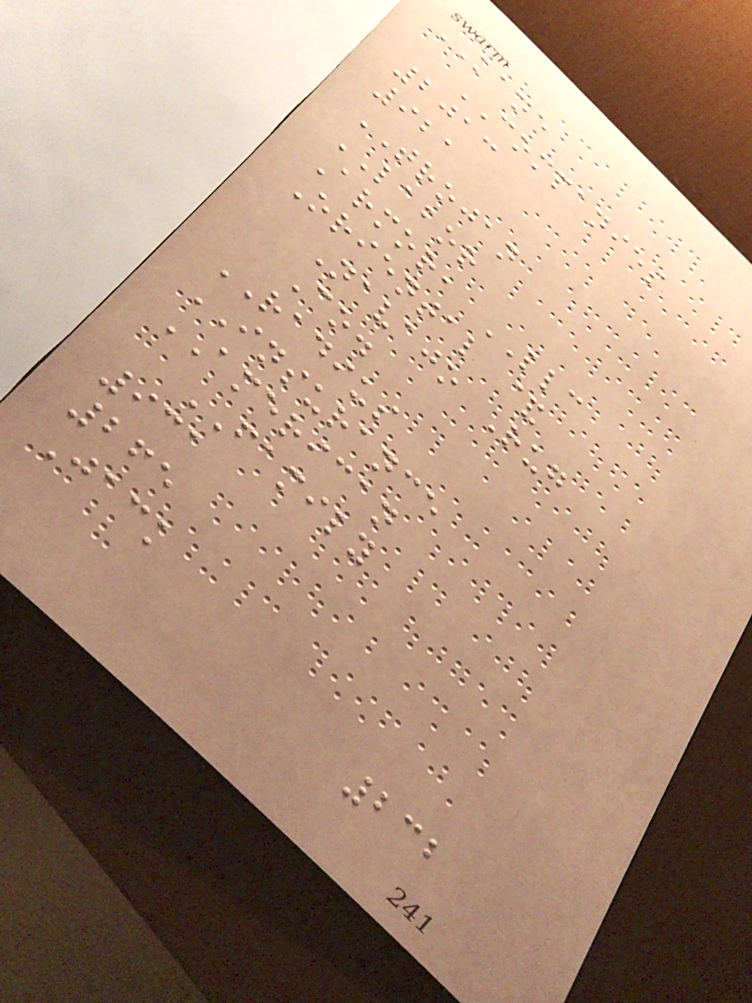KANE
COMPANIES
2013
921
TROJAN
LABOR
Armor, LLC
Oriental &
Navajo Rug
Co.
RADIUS
INSURANCE
AMERICAN
FAMILY
931
265
Jack
232
